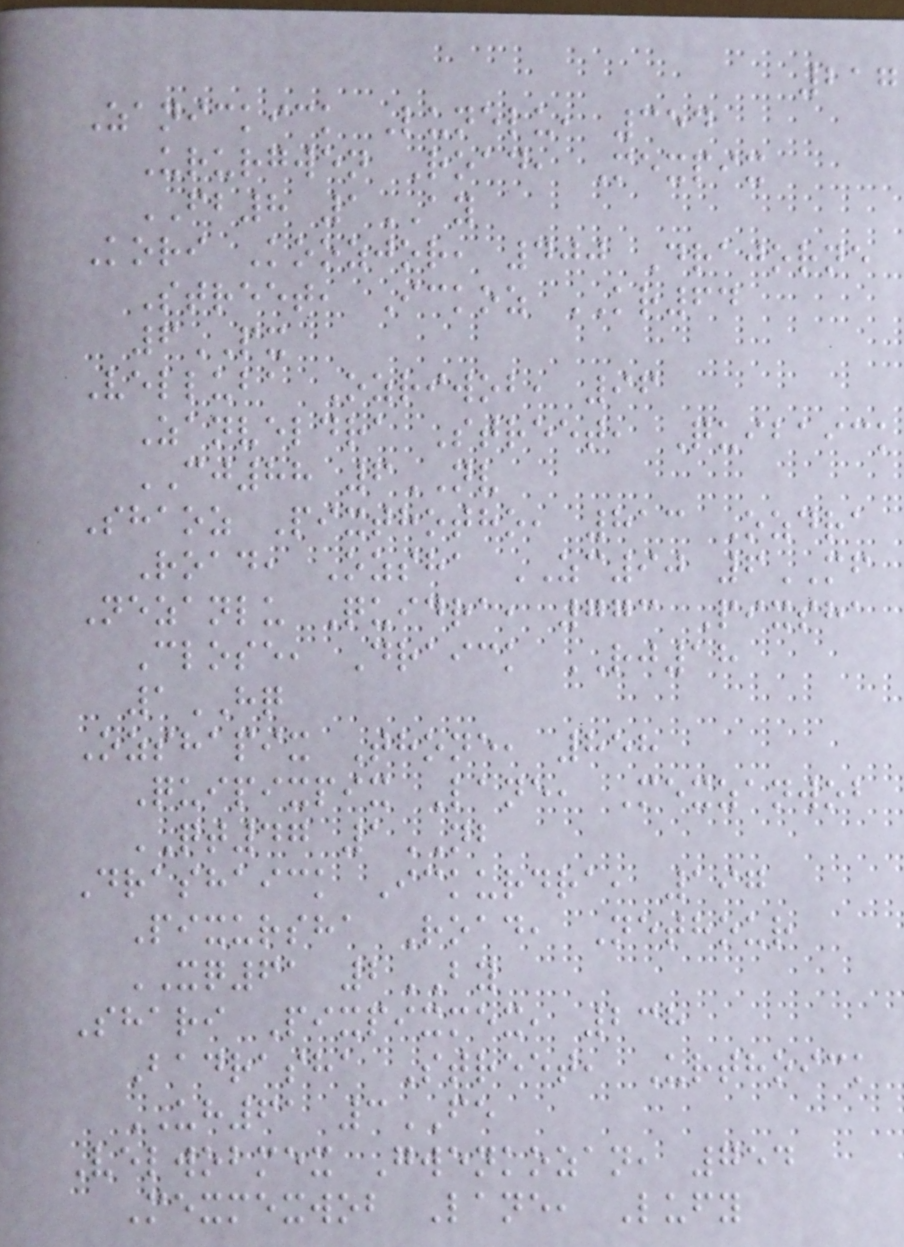217
Zanickick Lunelu, 354
Ururgwen Road, Mexpix
FB8 1AY
Kori Koozjor, 400 Drajorne
Street, Ickoz KR64
6PX
Velluba Ozriwob, 96
Zanveldra Street, Quibaick
CJ88 6NV
Shaoz Pixthotho, 813 Ozdra
Road, Ozsha ZC90 6MF
Nezanlu Quidra, 773 Pixsha
Close, Draick RJ18
1HQ
Ozshapix Thone, 858
Quipixpix Lane, Mexzanwob
QT47 1NB
Drashaick Ickurdra, 197
Pixursha Road, Nethour
XQ61 2BY
Shari Pixpixmex, 238
Badrasha Street, Urthoick
UH61 3FE
Velwobmex Gwenkozan, 754
Mexmexwob Lane, Lufy
